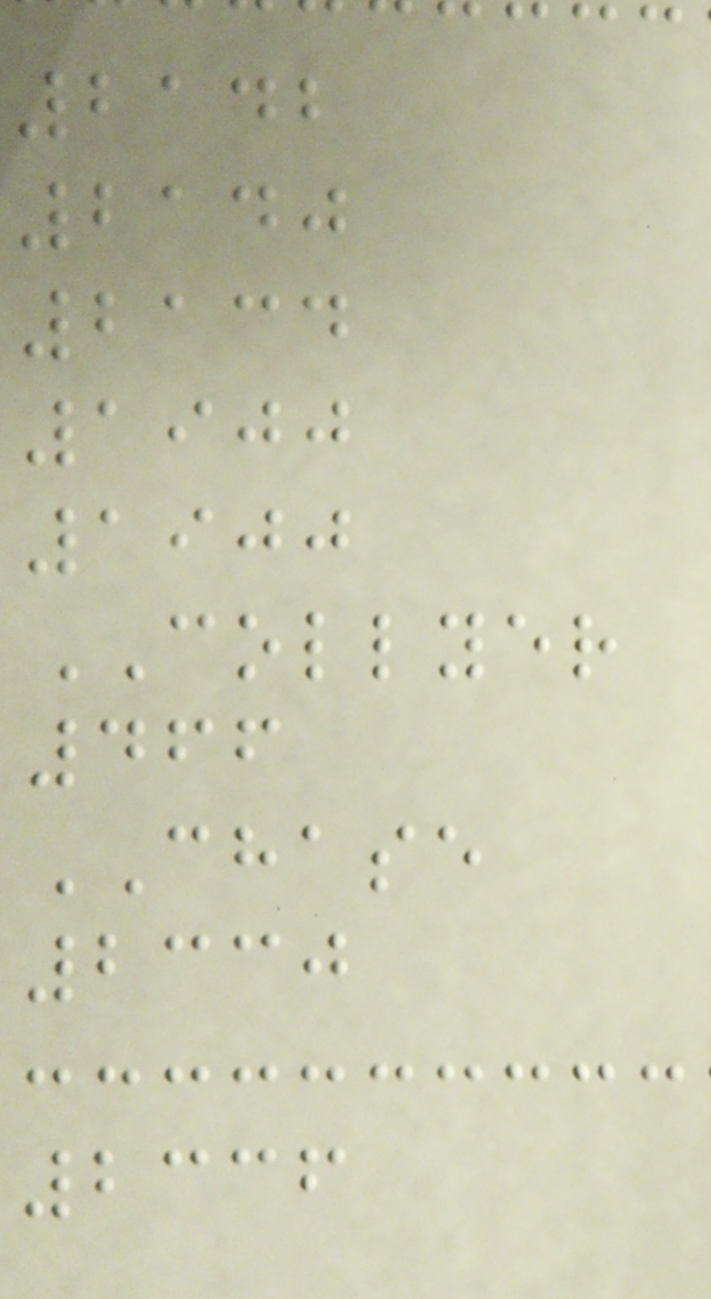2142
2140
2134
1900
1900
COLLYER
466
CHASE
2330
2336
